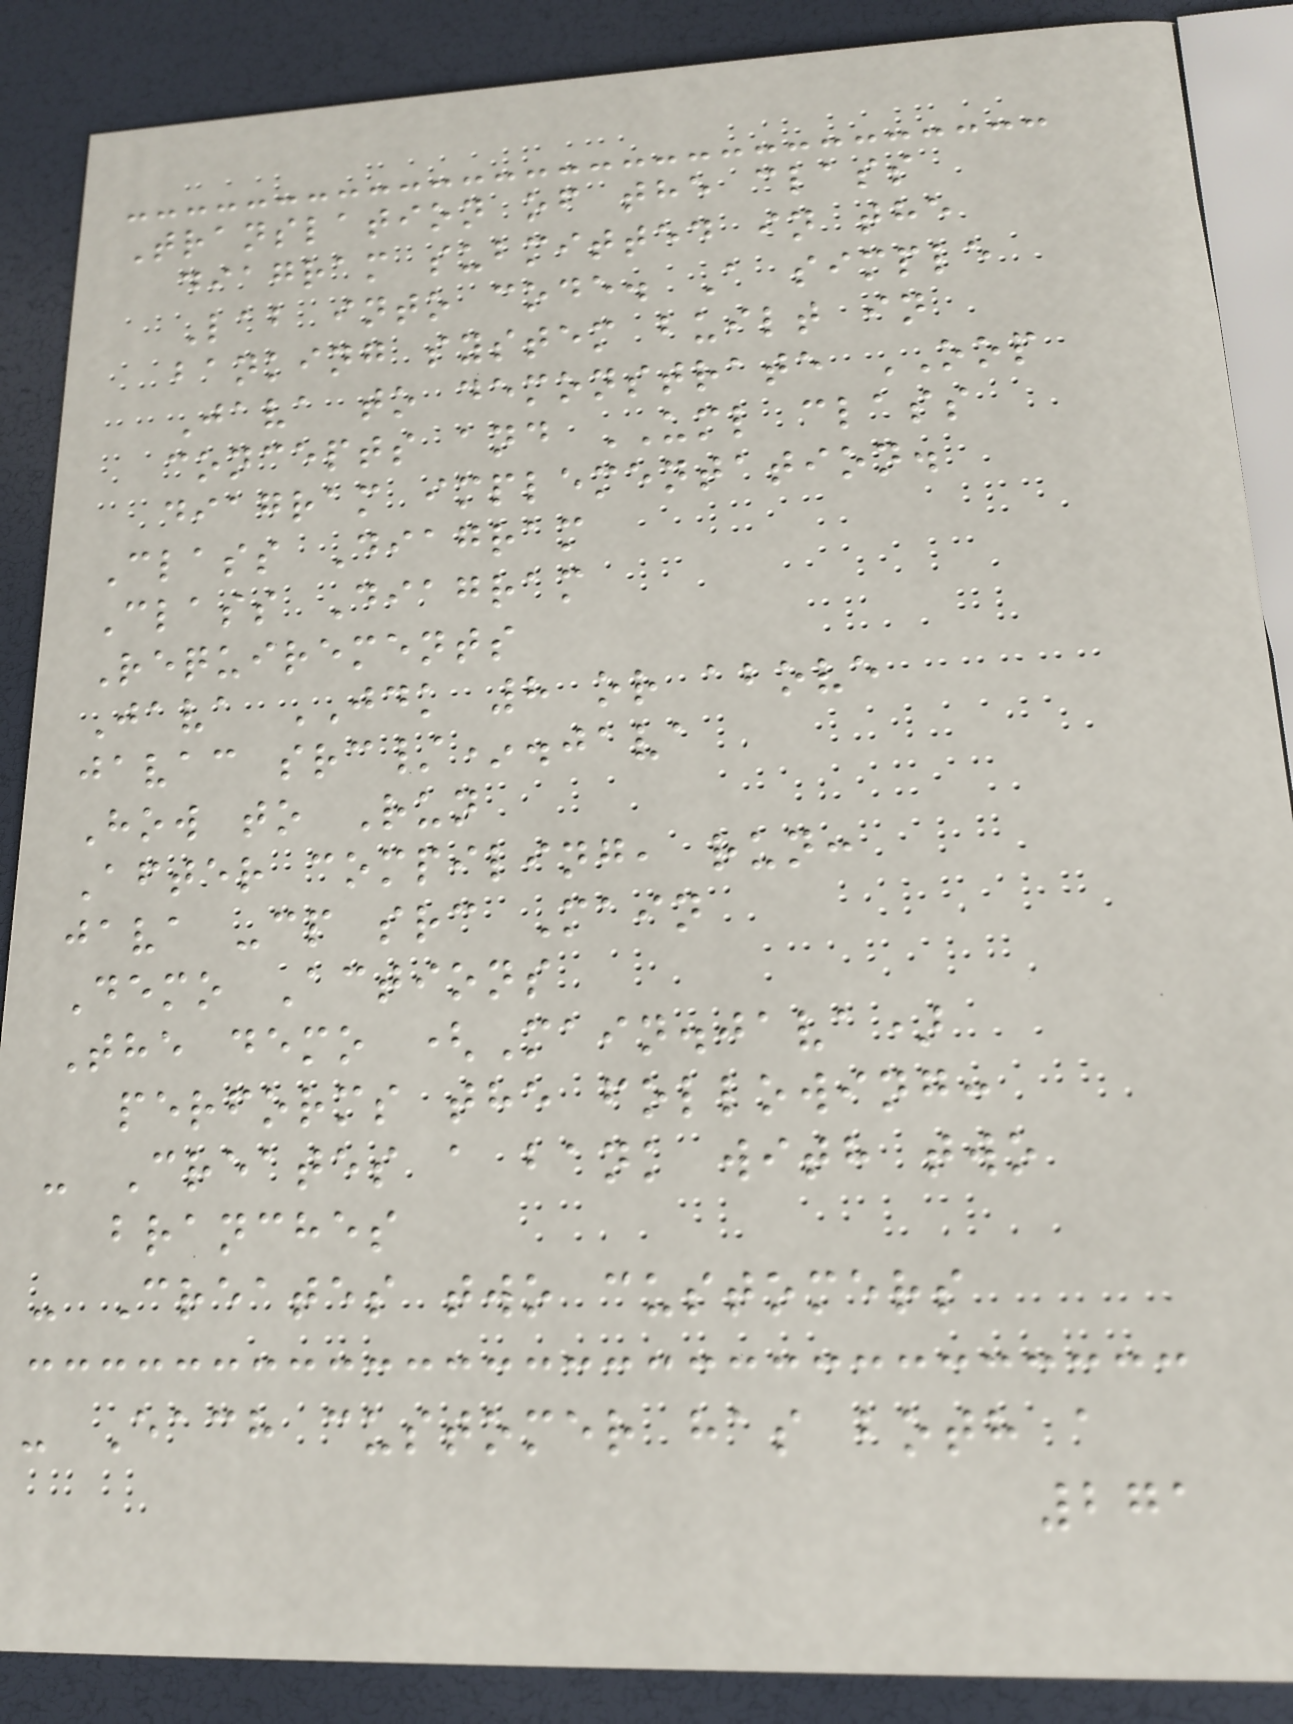Translation of the class
diagram submitted in the
Lab into code. A simple
banking system built in
Java to demonstrate OOP
concepts and UML class
diagram implementation.
Class Diagram
Class Diagram
Requirements
Java JDK 8 or above
javac src/*.java
How to Run
After compiling, run:
java -cp src Main
Demo Actions
The demo (Main.java)
performs the following:
- Creates a bank with two
branches
- Creates two customers
- Each customer has both a
271
